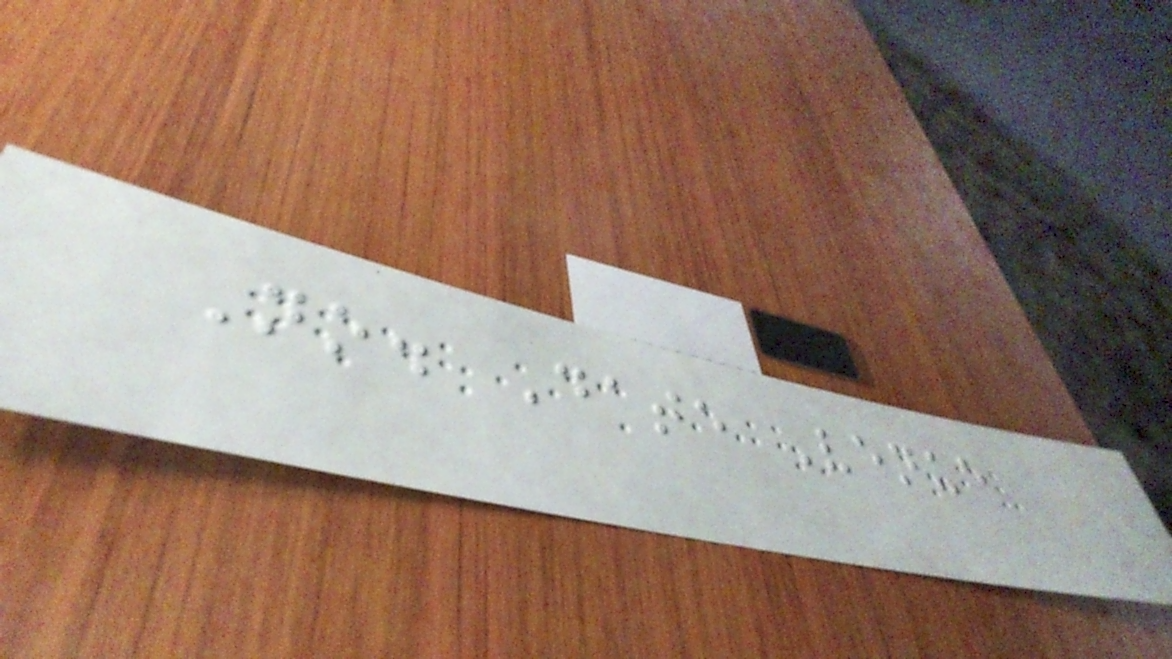No. Date Venue
